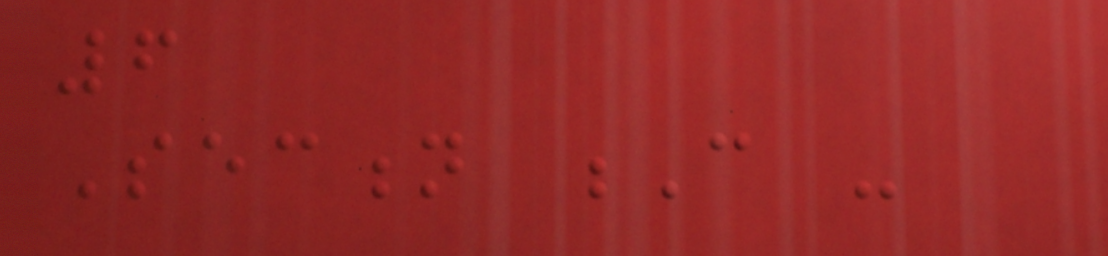6
Section C -
